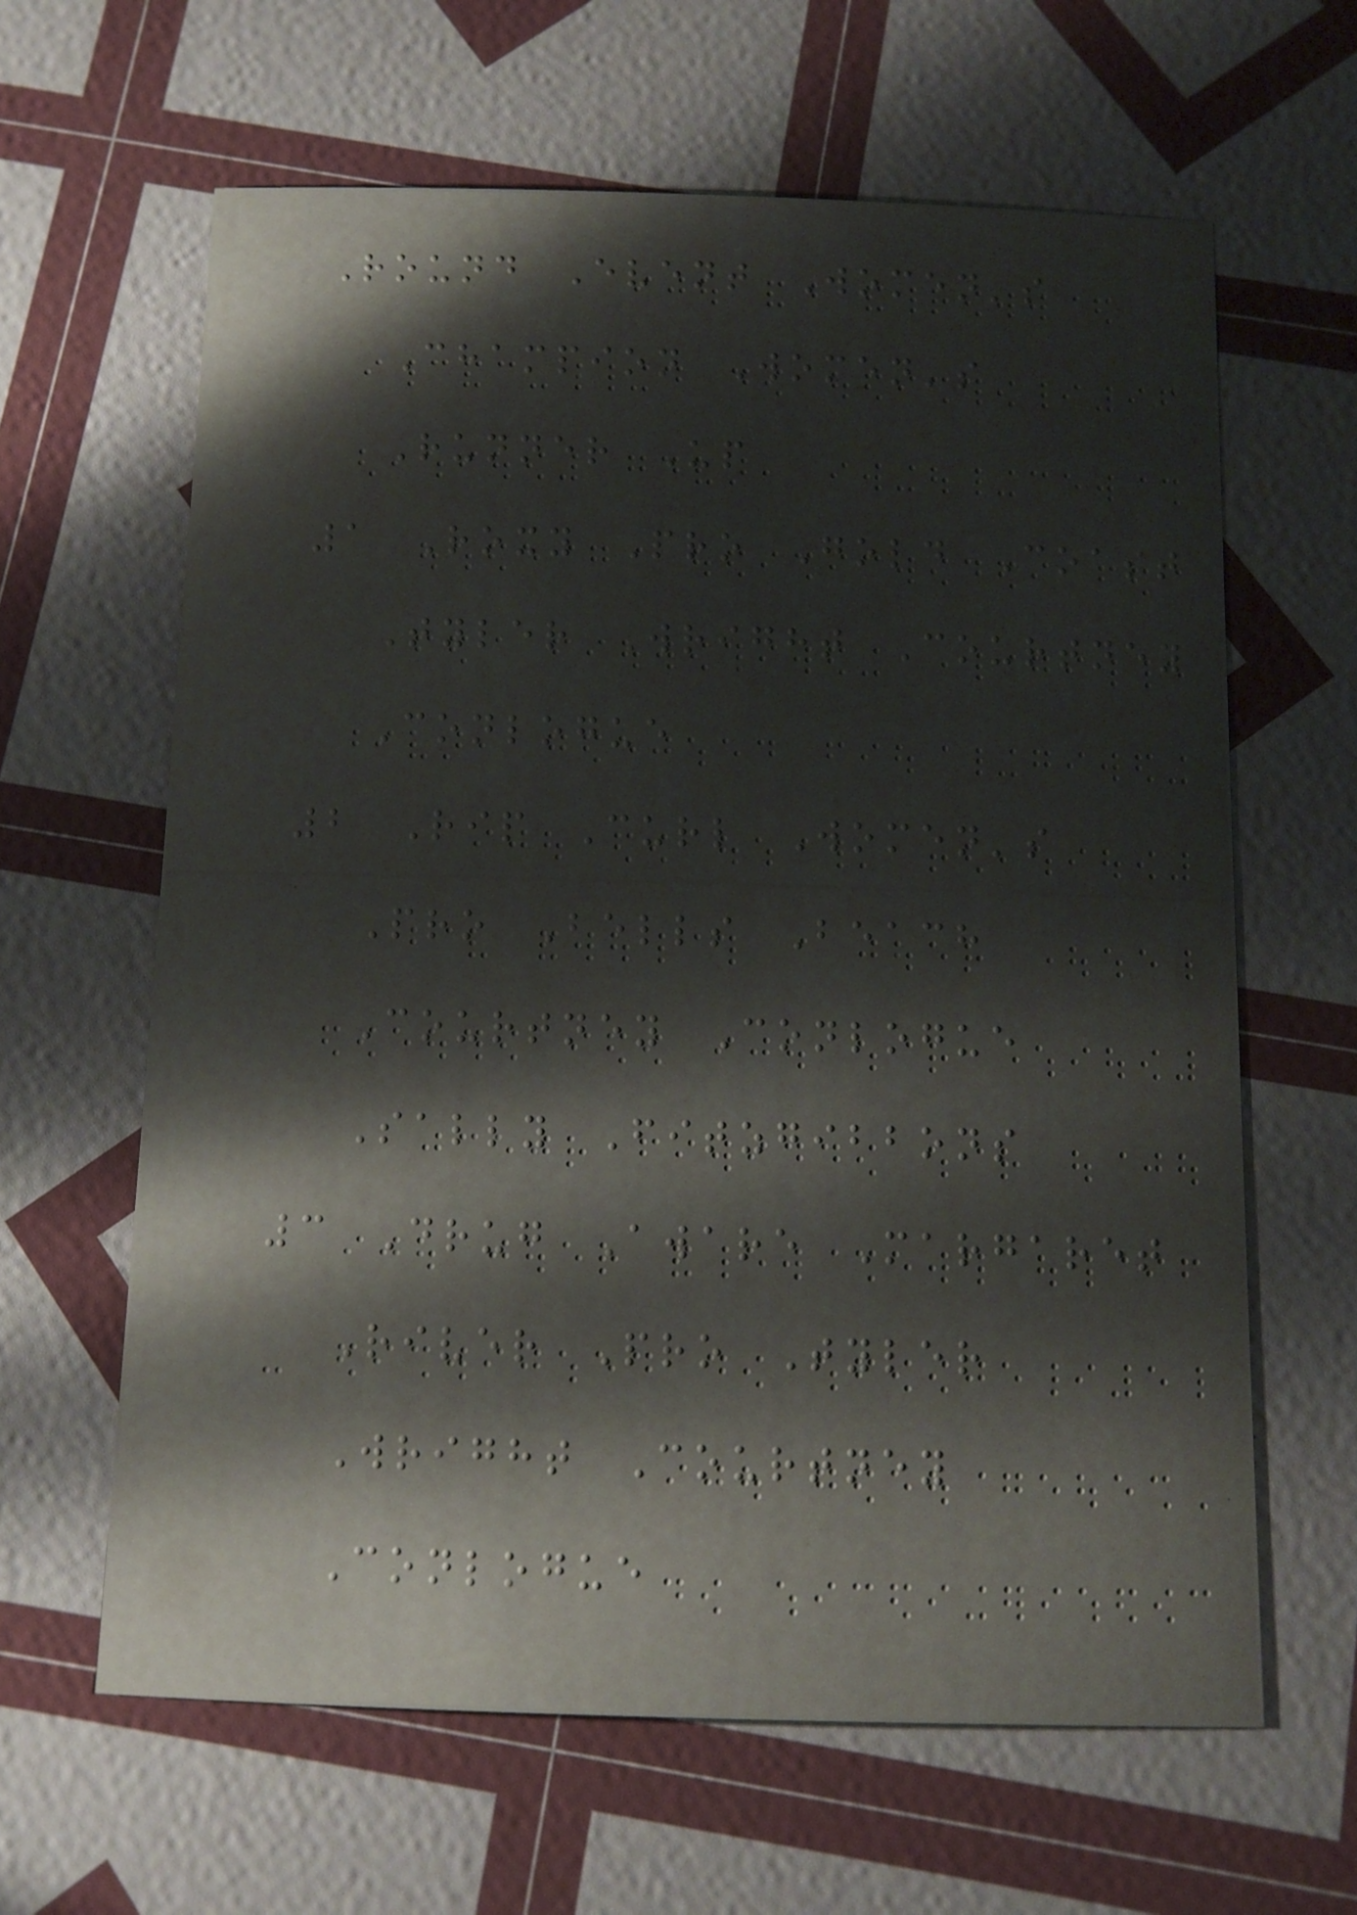Round Event Women's
Champion Women's
Runner Up
1 Roxy Pro Gold Coast
Tyler Wright Courtney
Conlogue
2 Rip Curl Women's
Pro Bells Beach
Courtney Conlogue
Sally Fitzgibbons
3 Drug Aware Margaret
River Pro Tyler
Wright Courtney
Conlogue
